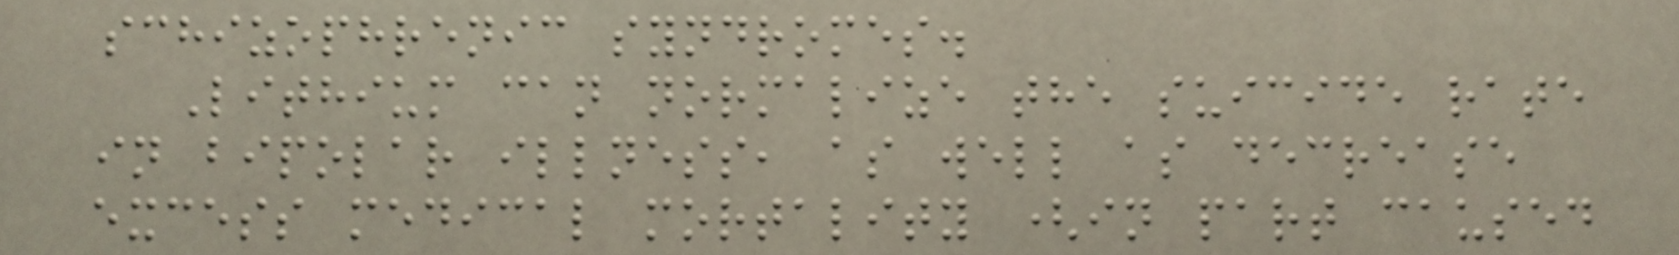schizophrenic syndromes.
Lithium can normalize the suicide rate
in bipolar illness, as well as decrease
excess medical mortality (in part caused
